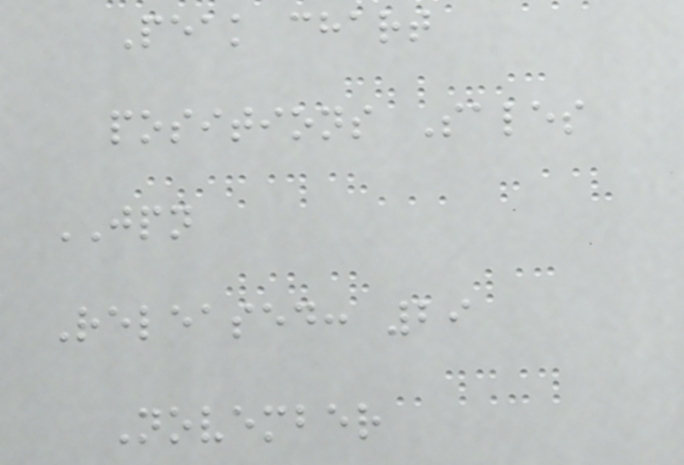Peak chart
positions Sales
JPN
Released: 29
November
